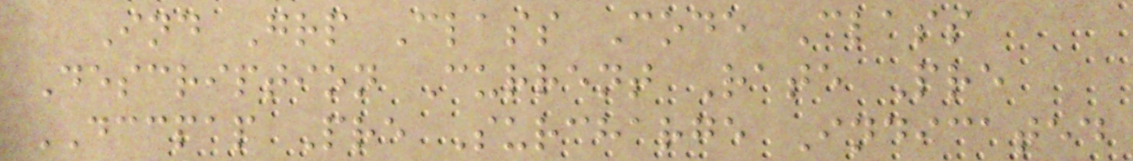Ind Grp Class Code Class
Description Current Rate Pre
DCCPAP Pre Surcharge Indicated
